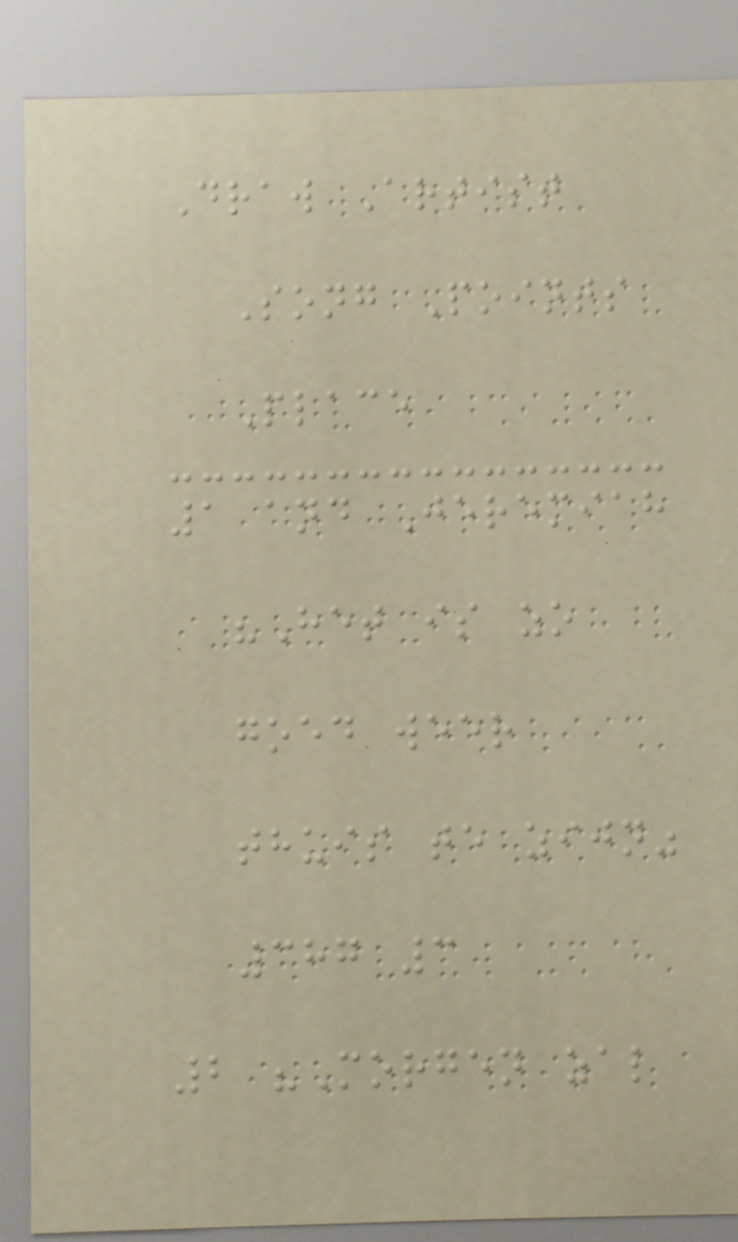Draw Artist
Song Points
Place
1 and Jeremiah
"Het is zo
goed weer
thuis te zijn"
387 3
2 "Morgen zal
